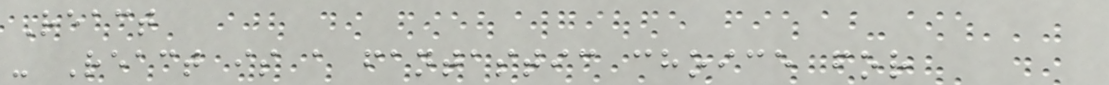React
- React is a fantastic choice for
